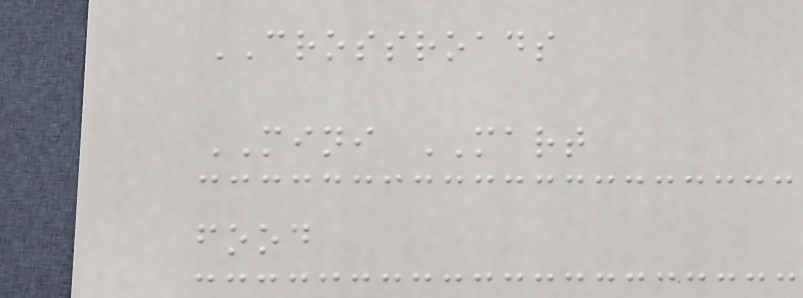CROSSROADS
MINI MART
food
